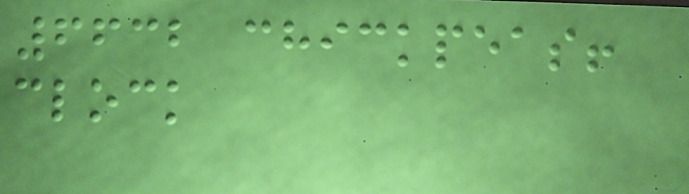6632 chickpeas!
clock
